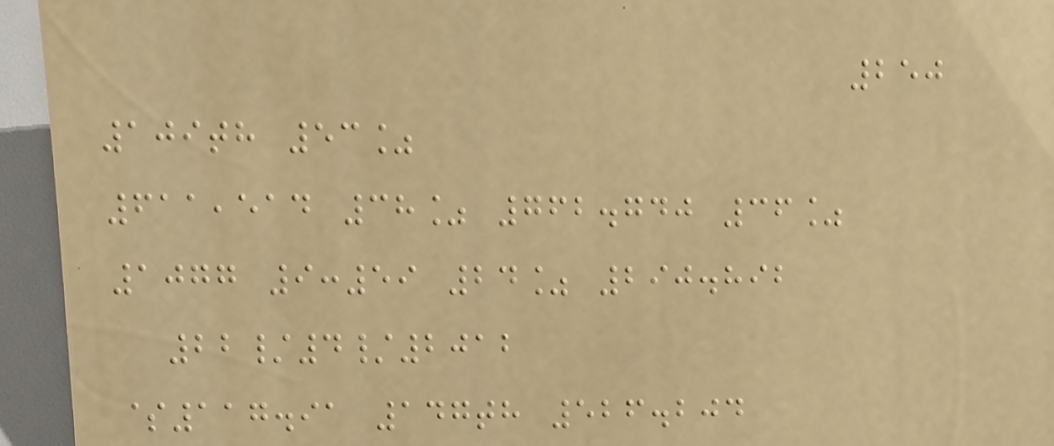250
109th 53%
611,514 38% 762.740 36%
1077 9:59 24% 290.892
22/4/2012
$117.91 147th 526.204
